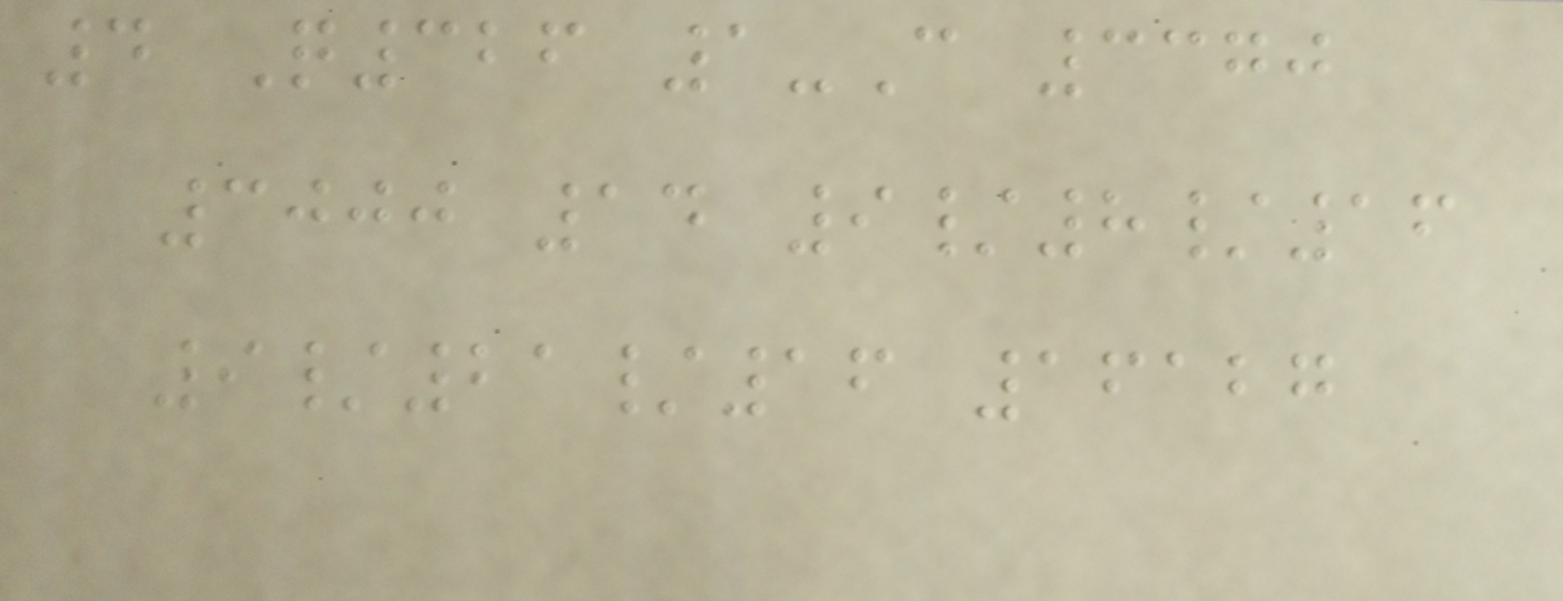4 Q326 1-C 3370
3000 14 9/8/16
9/21/16 16127
